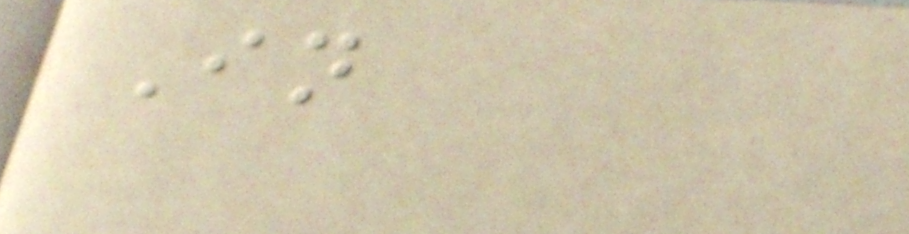In
